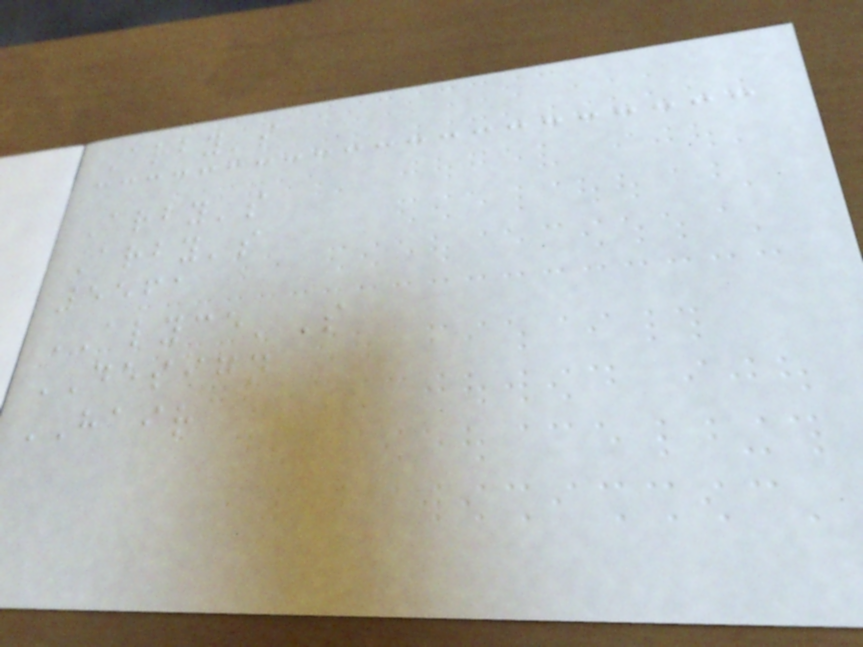Arby's
Arby's
Arby's
5561
ALYCE'S
DESIGN
HAIR
